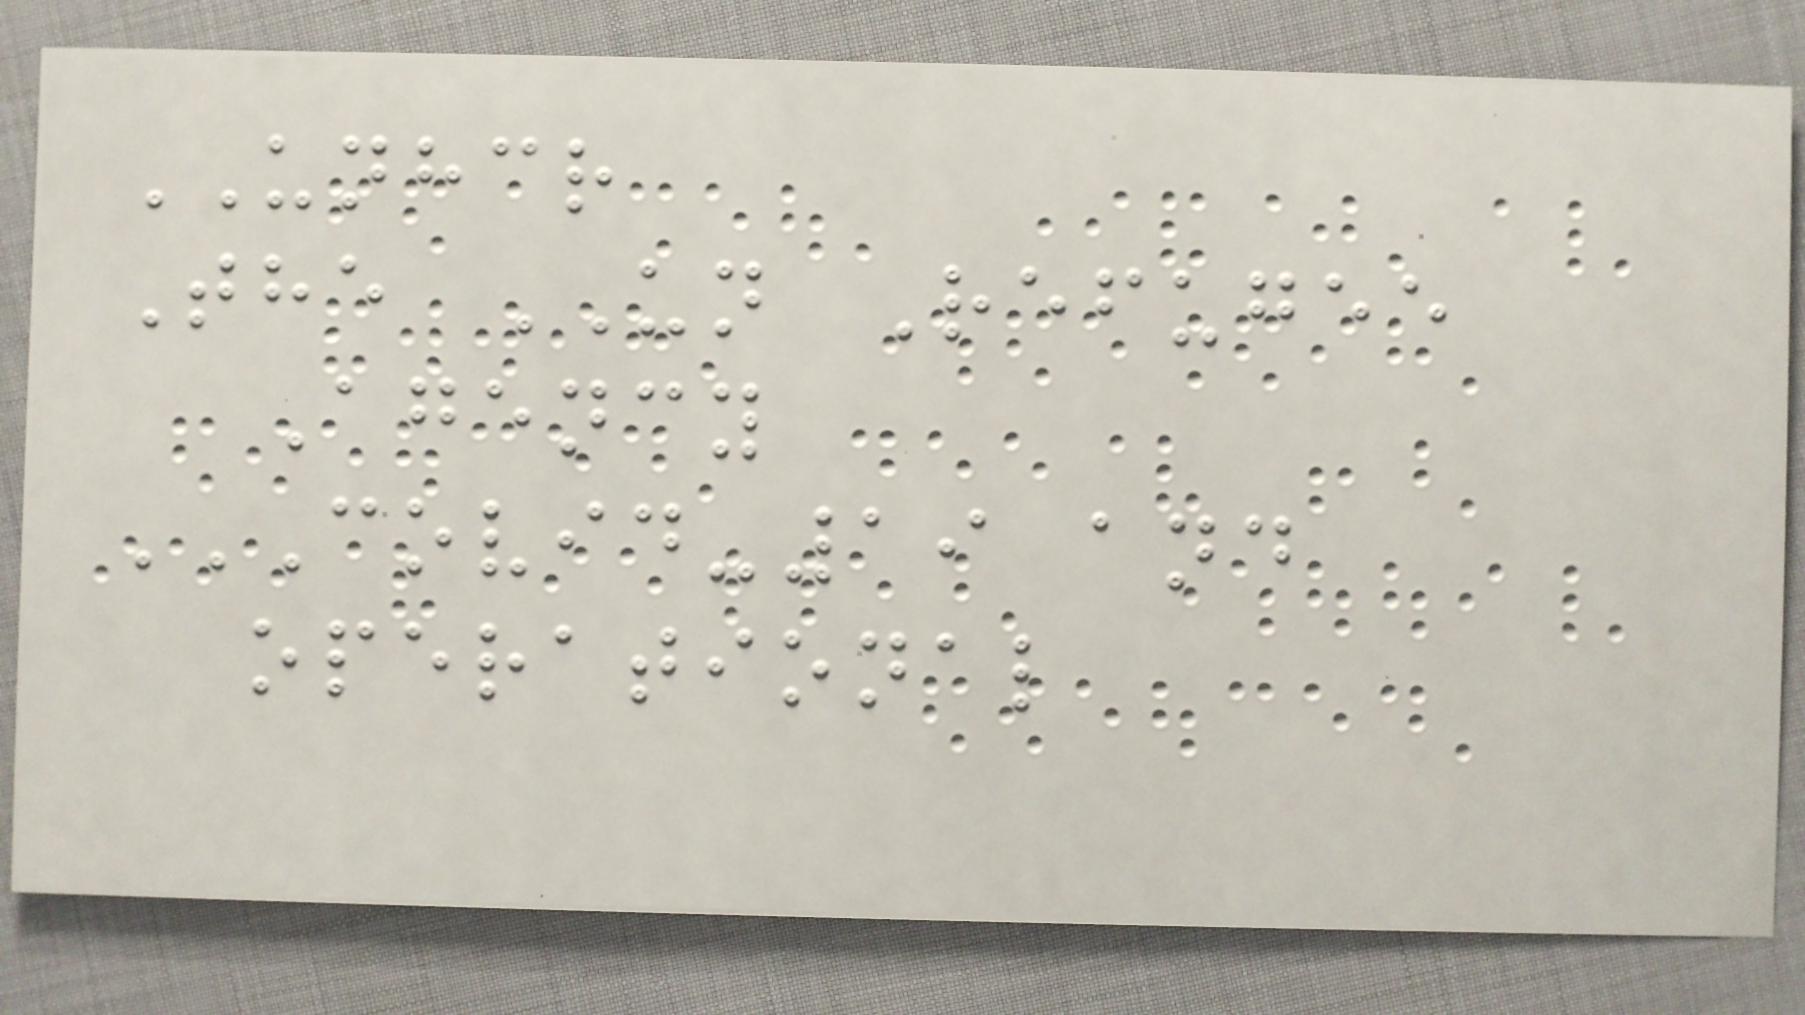UNHCR
The UN Refugee
Agency
COVID-19 AND
OPERATIONAL
